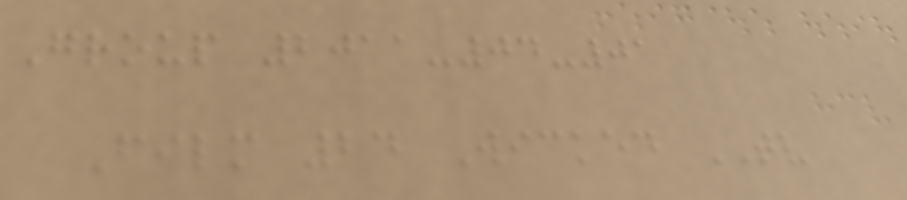Group 2011-04-01
Film 24 Wicked TV
